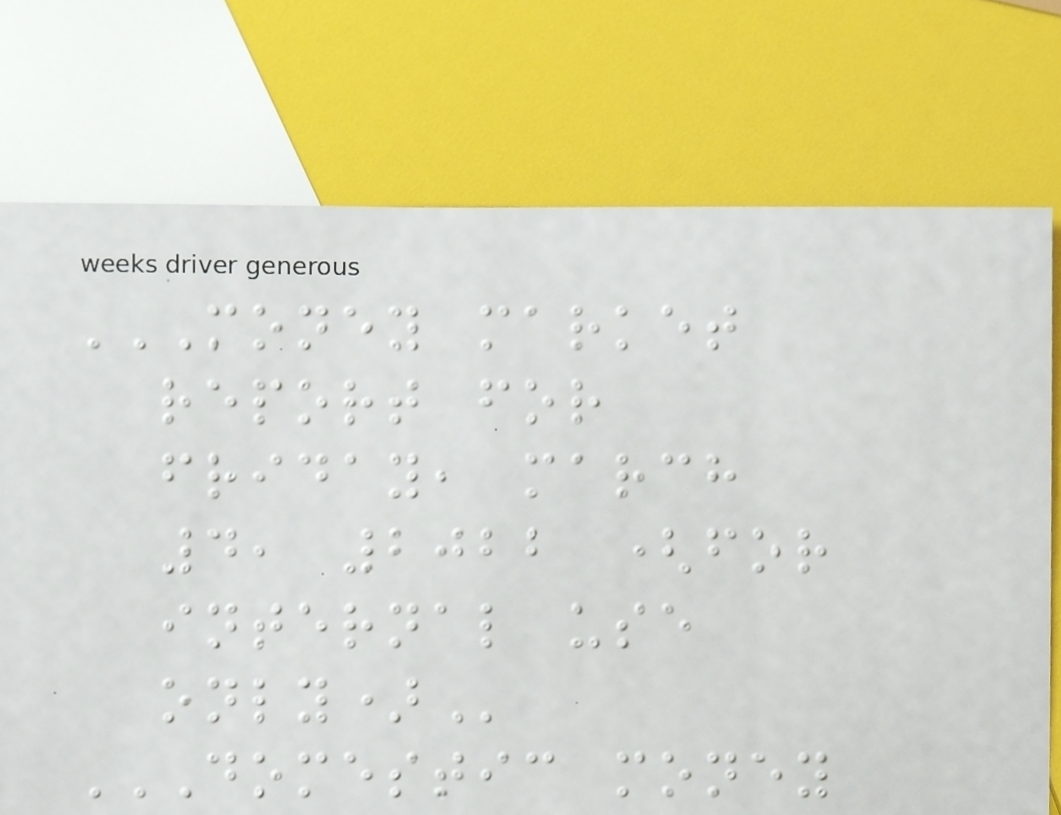MONEY MARKET
REPORT FOR
FRIDAY, MARCH
4, 2022 (FOR
INTERNAL USE
ONLY)
DOMESTIC MONEY
